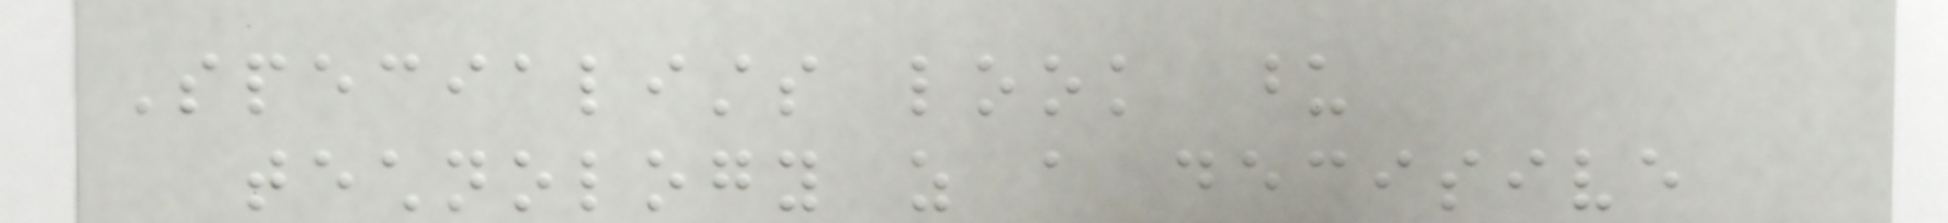Specialists look upon
technology as a decisive
